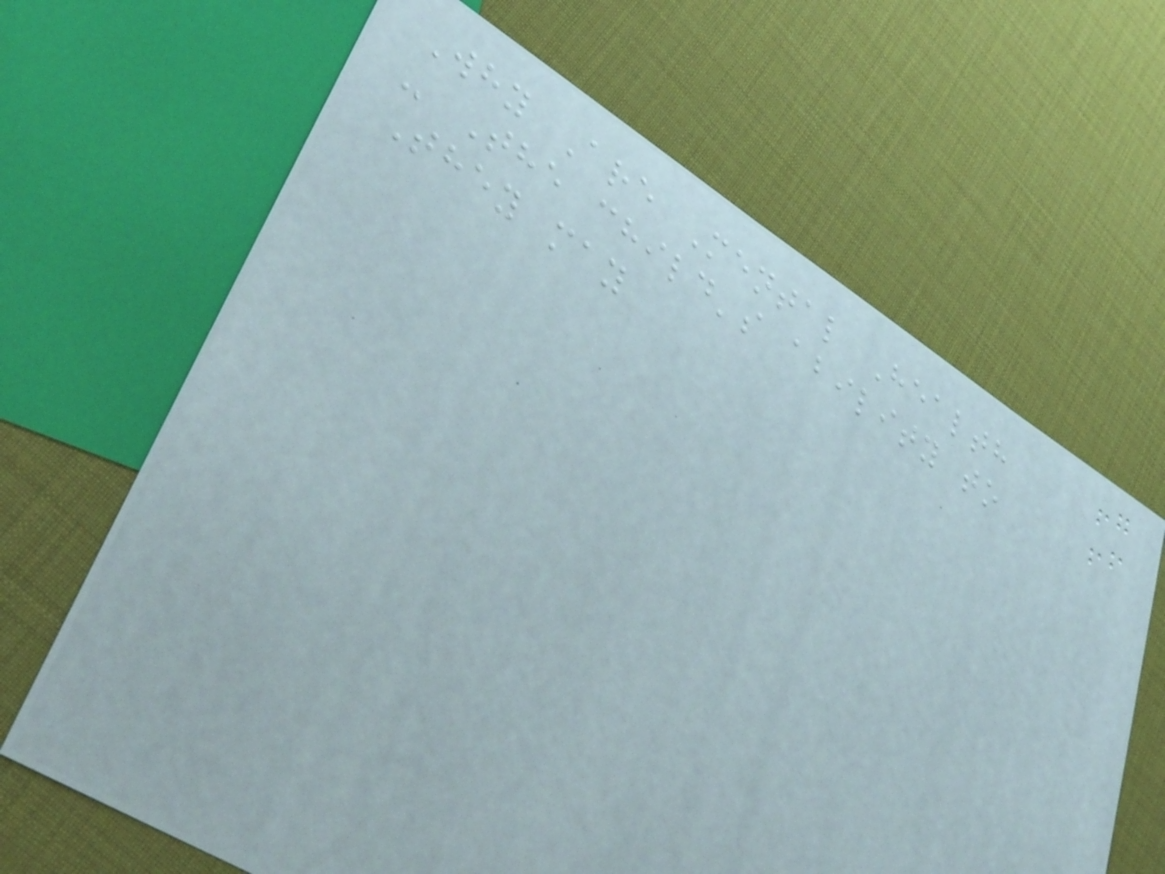Why Are Mental Health
- The child's ability to
They may
